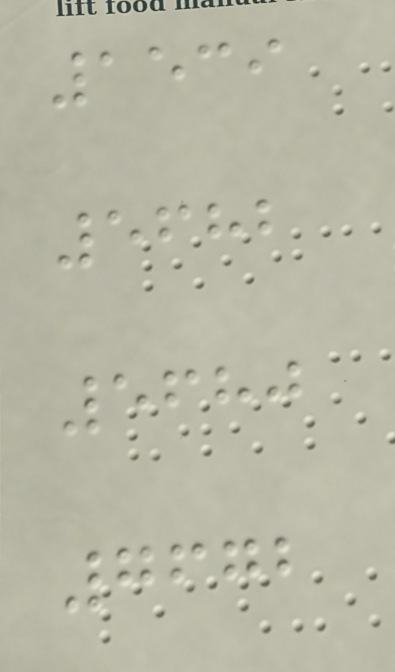1539
5682
5680
7672
